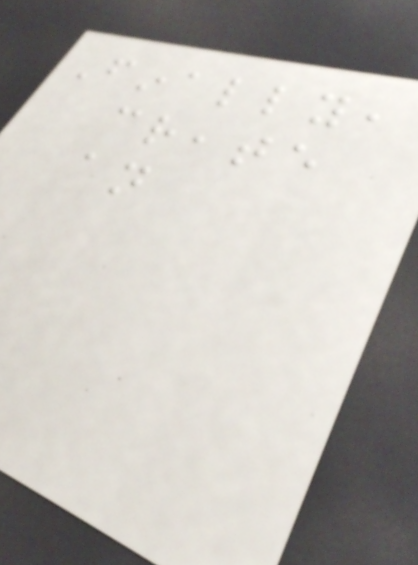Finally,
create
an
